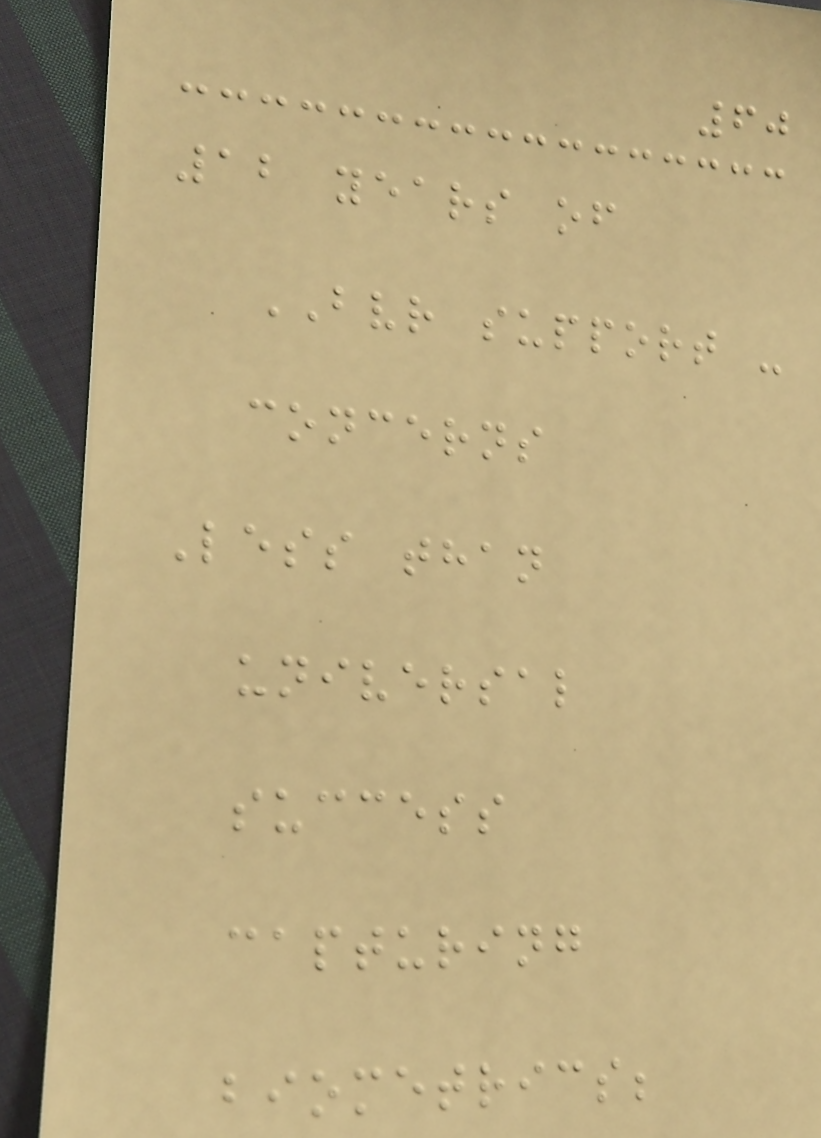60
12 years of
BVR support -
concerns
Less than
universal
success
capturing
biometrics;
